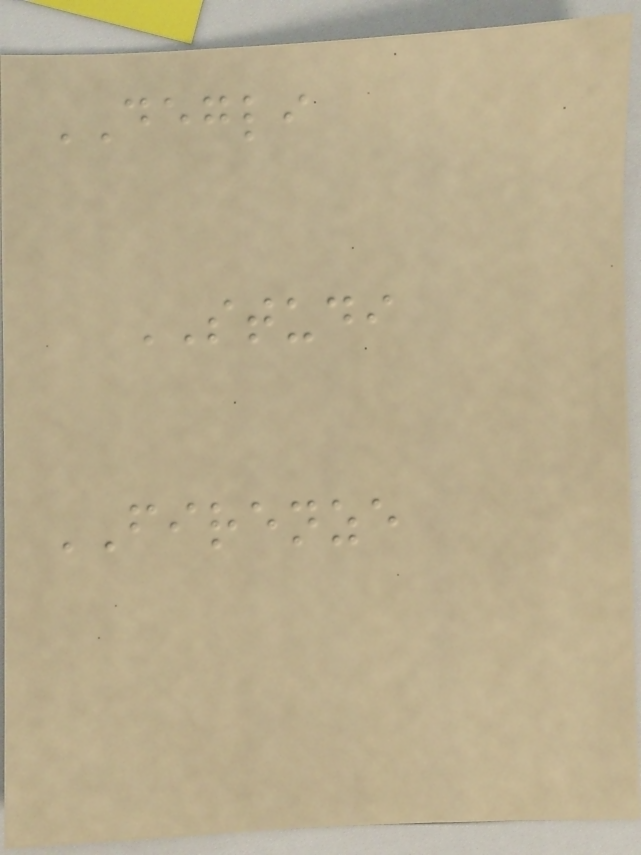DEGLI
STUDI
FIRENZE
